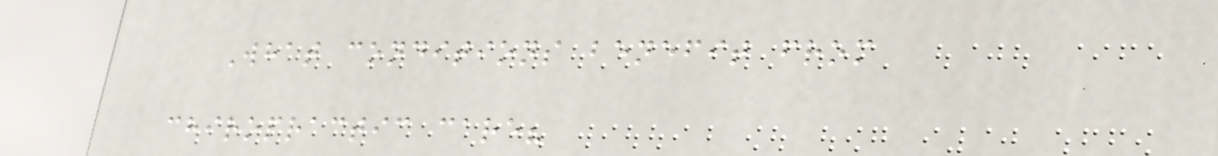What conditions benefit from
chiropractic care?
